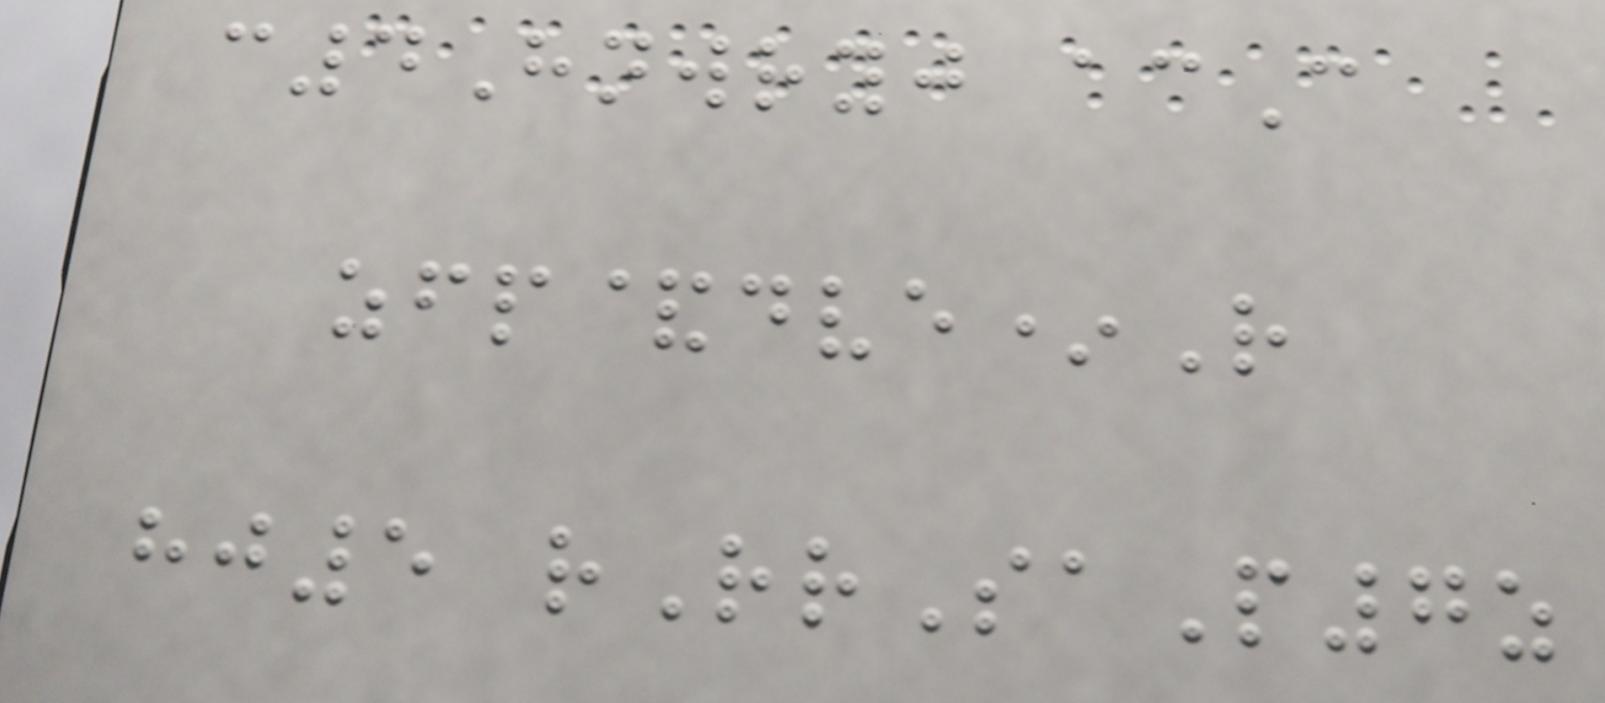c4Hnwryj acC
zfp&dve*R
hj5 rRrSaP7z
